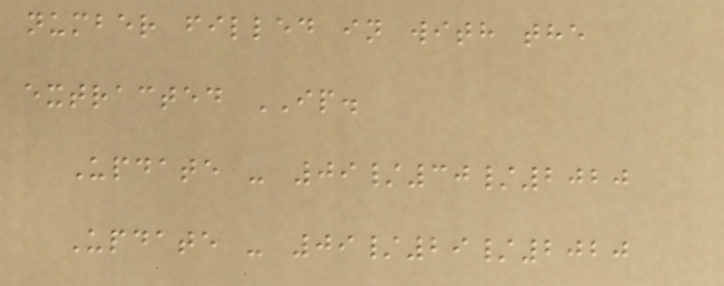number filled in with the
extracted IP.
Update - 09/30/2020
Update - 09/29/2020
